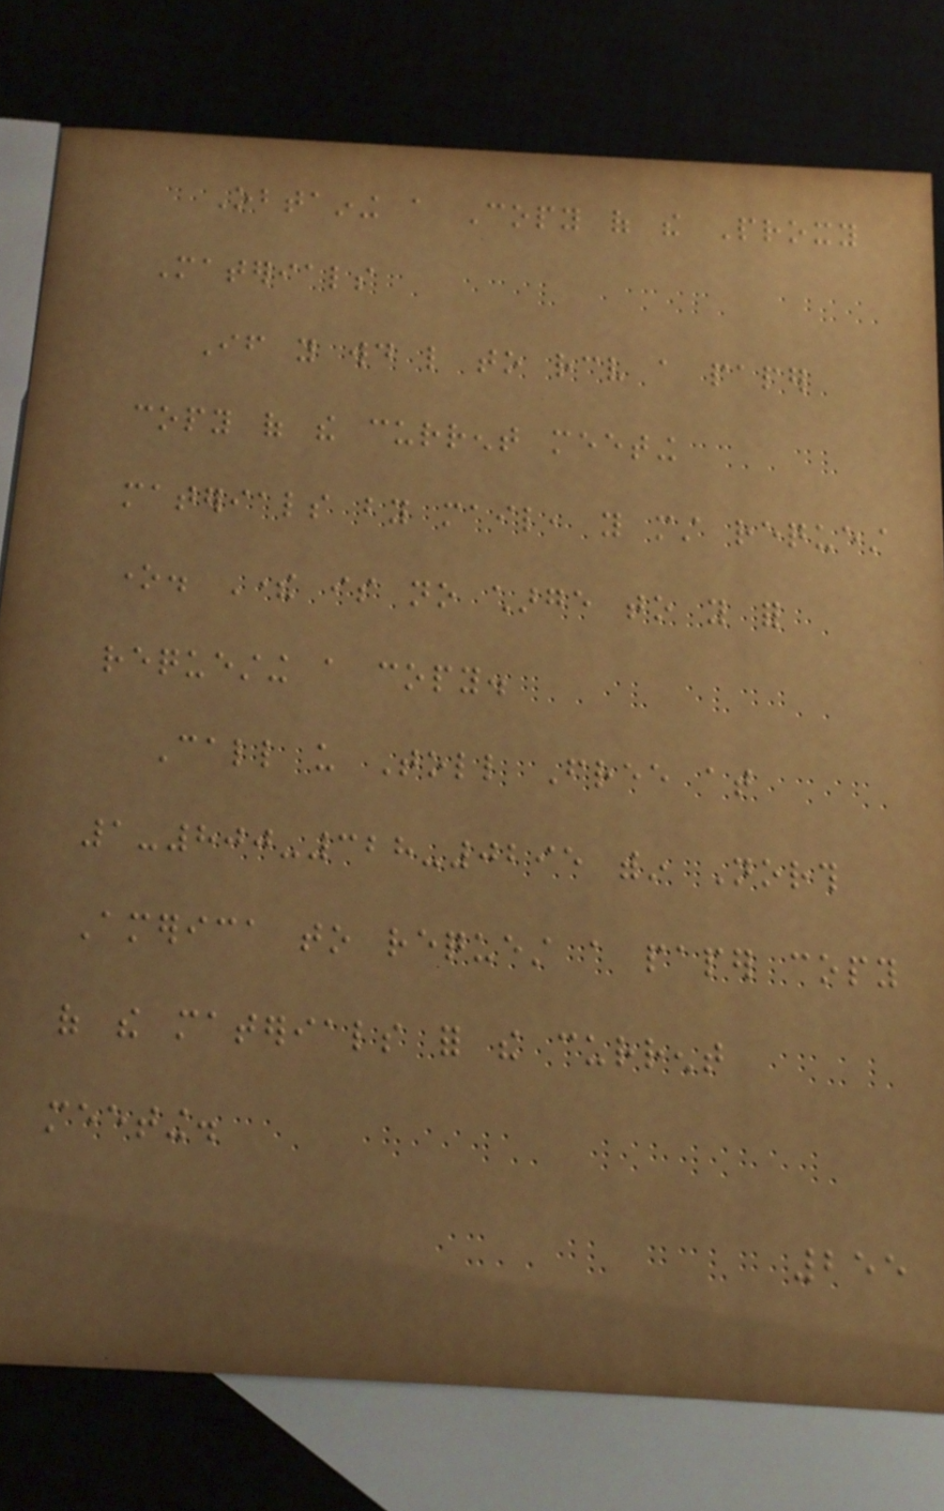Obtaining a Copy of the Proxy
Materials
If you would like to receive a paper
copy of the current meeting
materials by mail, you must request
one. There is no charge to you for
requesting a copy.
Call us Toll Free at
1-800-328-0295 within North
America to request a paper copy
of the materials for the current
meeting.
255
